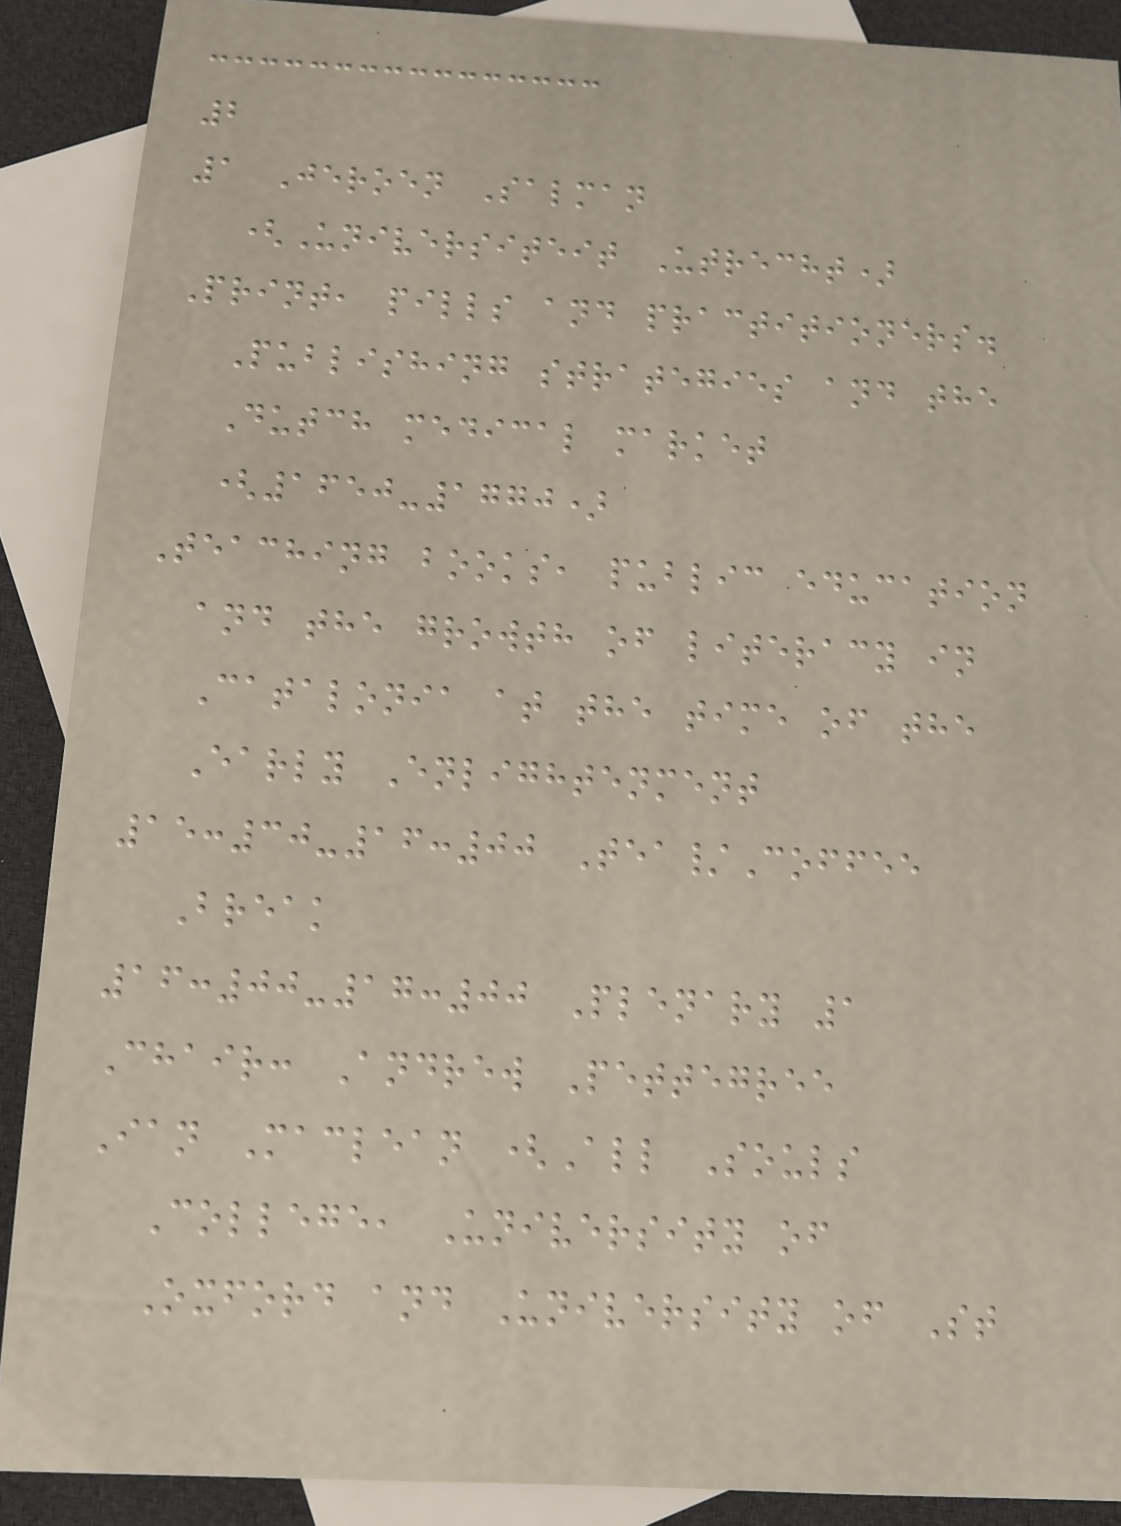2
1 Jeroen Salman
(Universiteit Utrecht)
Print, pills and practitioners.
Publishing strategies and the
Dutch medical market
(1650-1770)
Teaching books, public education
and the growth of literacy in
Catalonia at the time of the
Early Enlightenment
15:30-16:00 Tea/Coffee
Break
16:00-17:00 Plenary 1
Chair: Andrew Pettegree
Ian Maclean (All Souls
College, University of
Oxford and University of St
